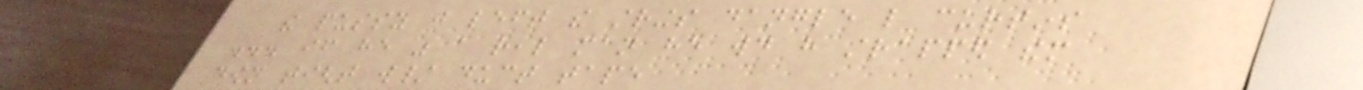the pussy just left the strings dangle like curtins
... if he was a real man he would have strapped them
down tight w/ duct tape
